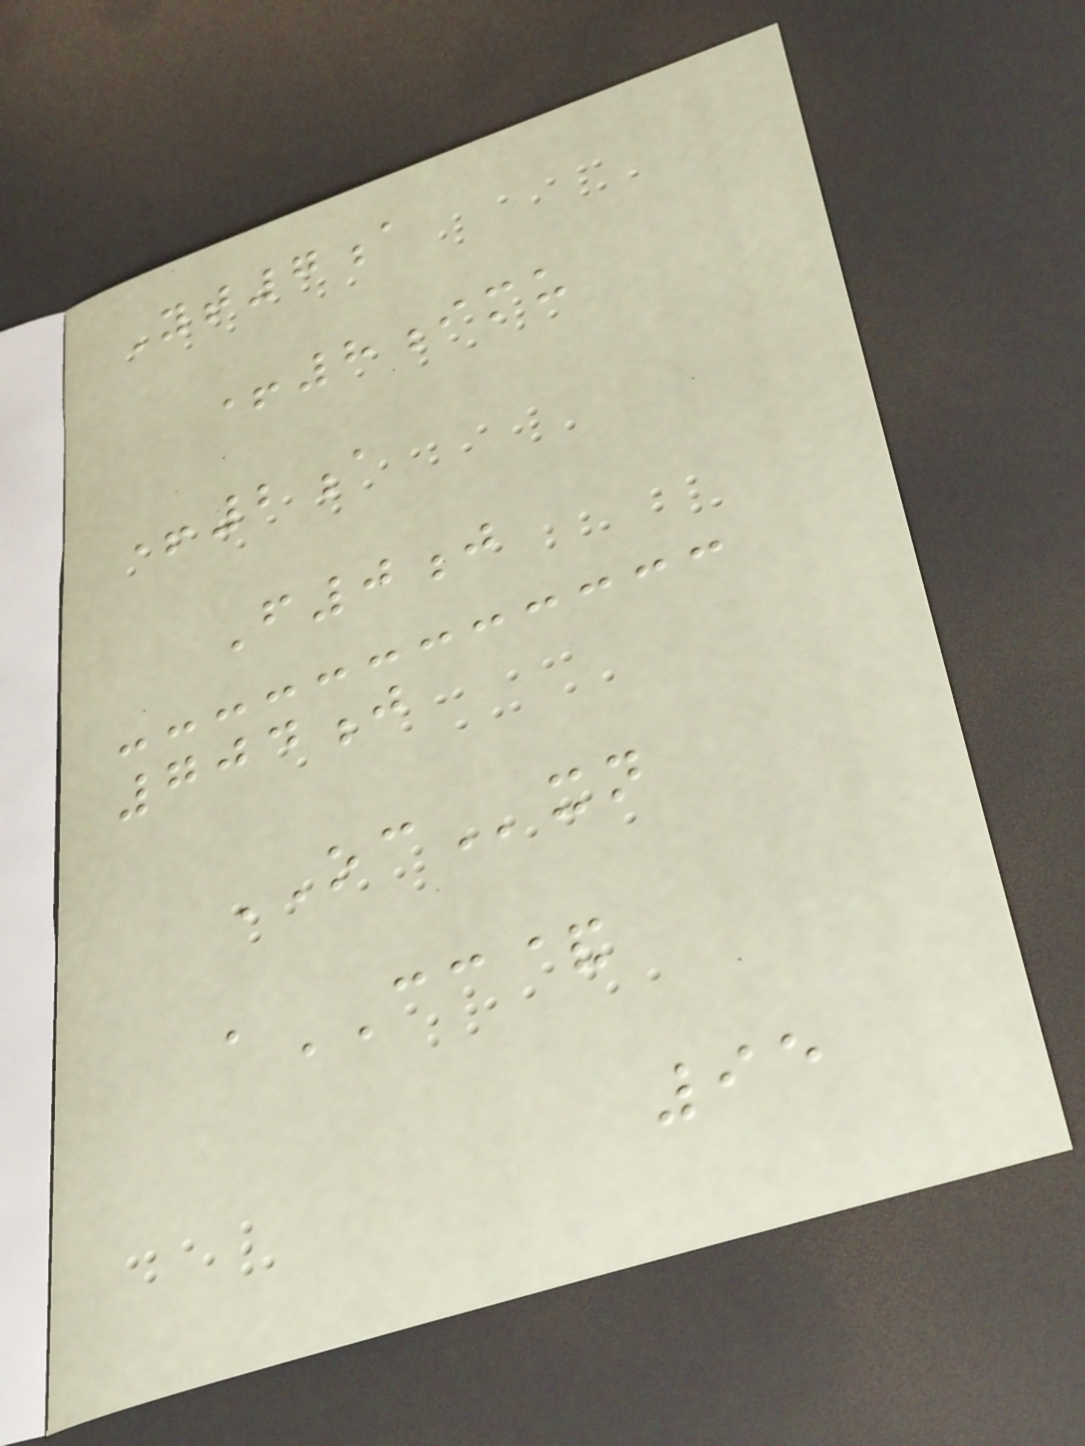Yt7a
+8imu
+2a
F0j
704j
OCxn
aCC&
95
